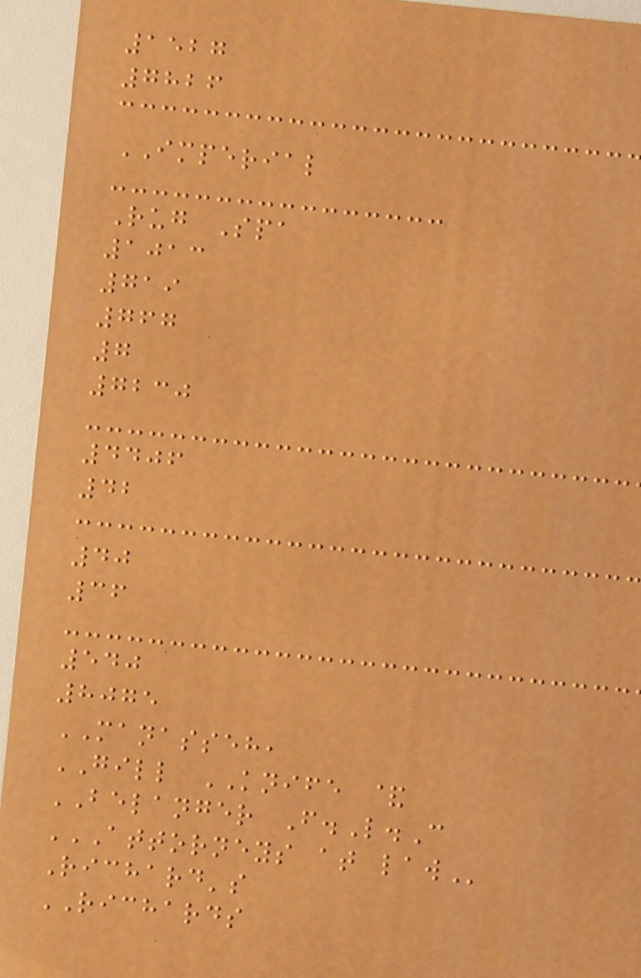1527
7826
IMPERIAL
Rug Spa
1013
719
767
7
7230
4406
42
40
36
540
8075
MANASSEH,
GILL KNIFE &
BELANGER F.L.C
ATTORNEYS AT LAW
Richard's
RICHARDS
